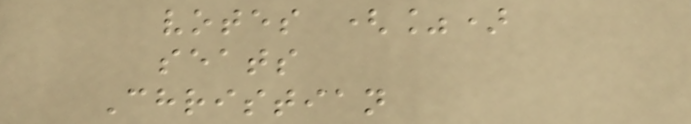votes (%)
seats
Christian
